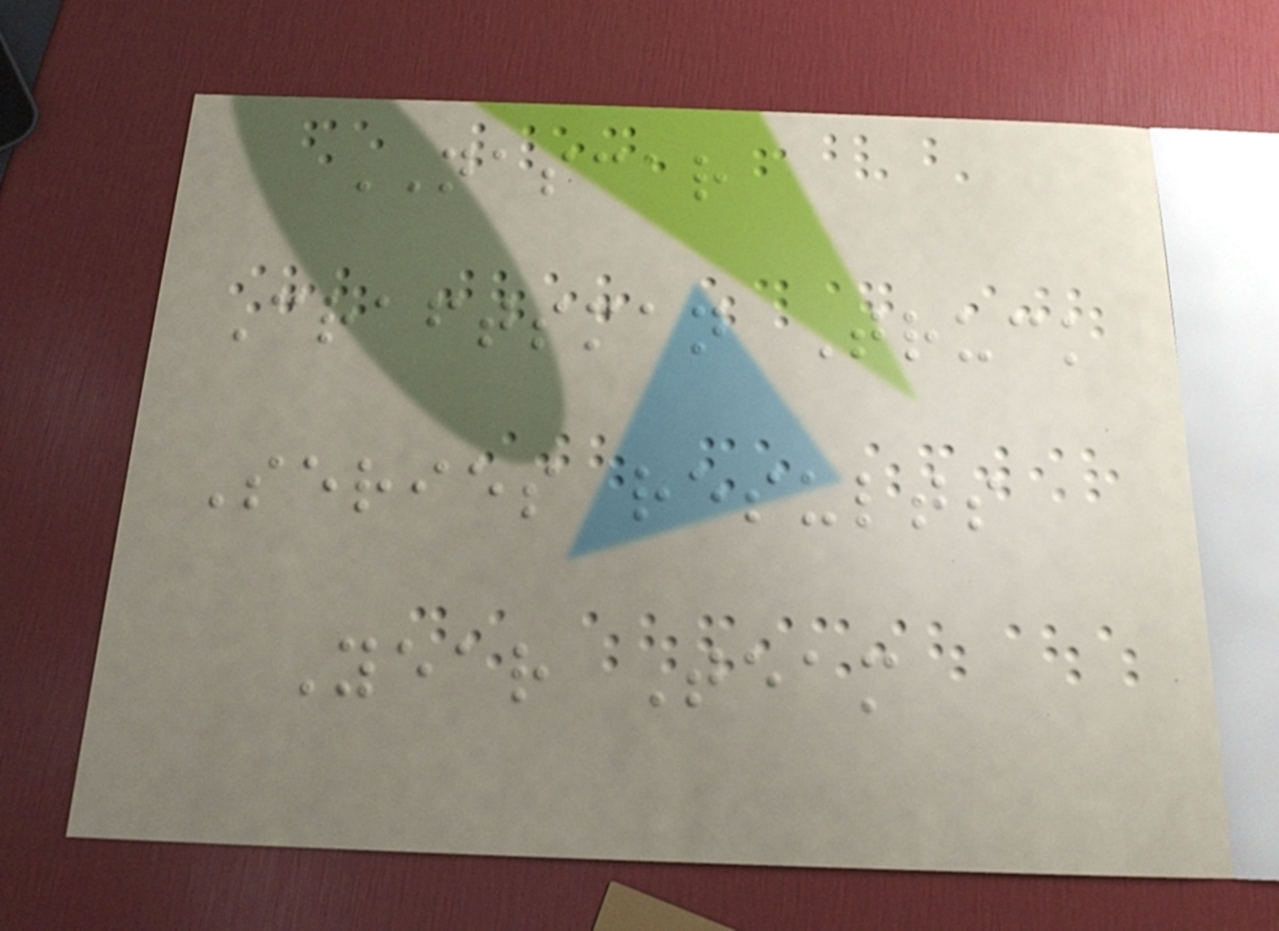NASCAR
Craftsman Truck
Series results
Year Team
